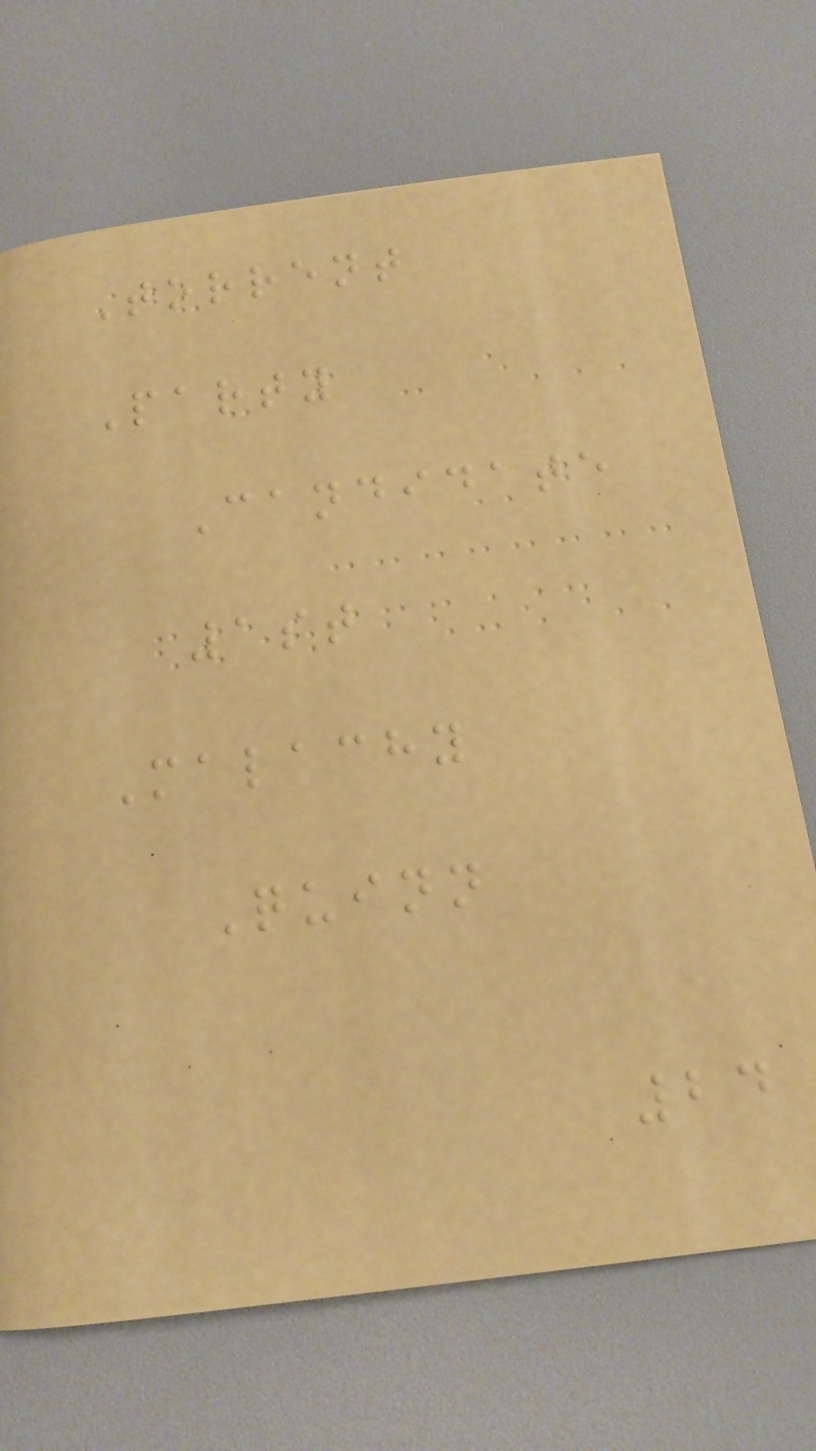Torrent
Party
Candidate
1st
Malachy
Quinn
24
